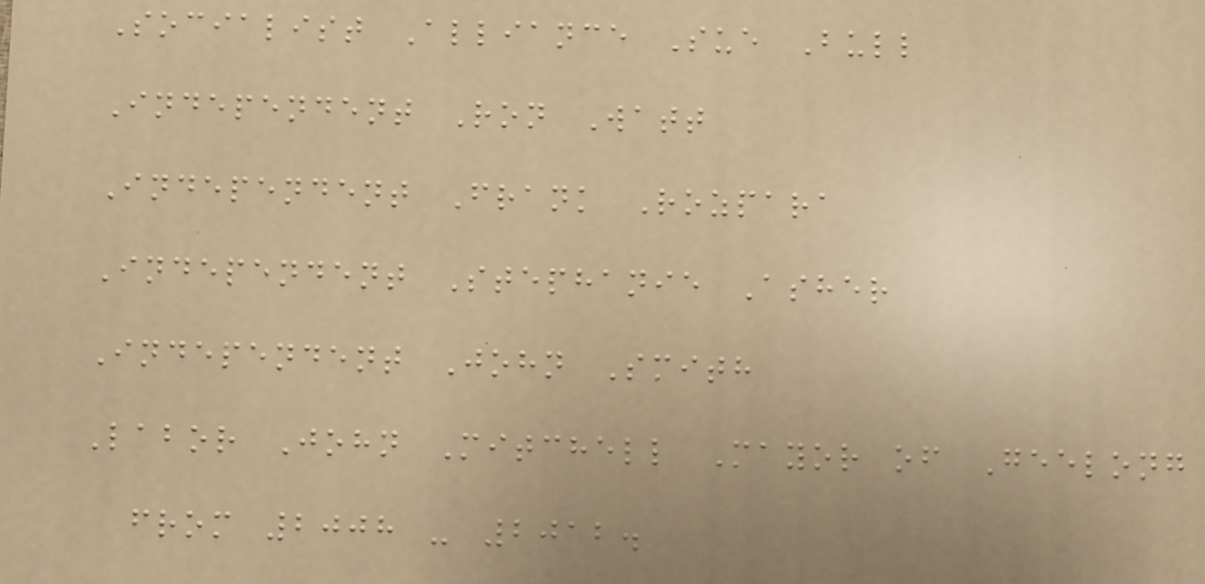Socialist Alliance Sue Bull
Independent Ron Watt
Independent Frank Rozpara
Independent Stephanie Asher
Independent John Smith
Labor John Mitchell Mayor of Geelong
from 2008 - 2012.
